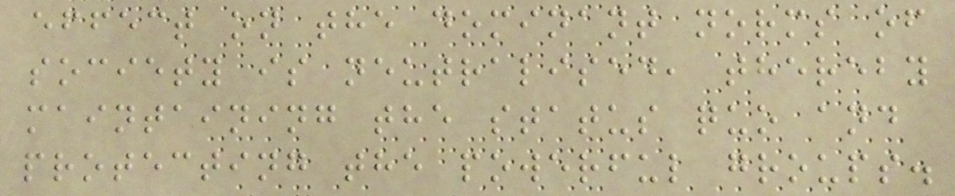effect on the dominant norms of
society is neutralised, thereby
maintaining the status quo and
protecting the powerful groups.
